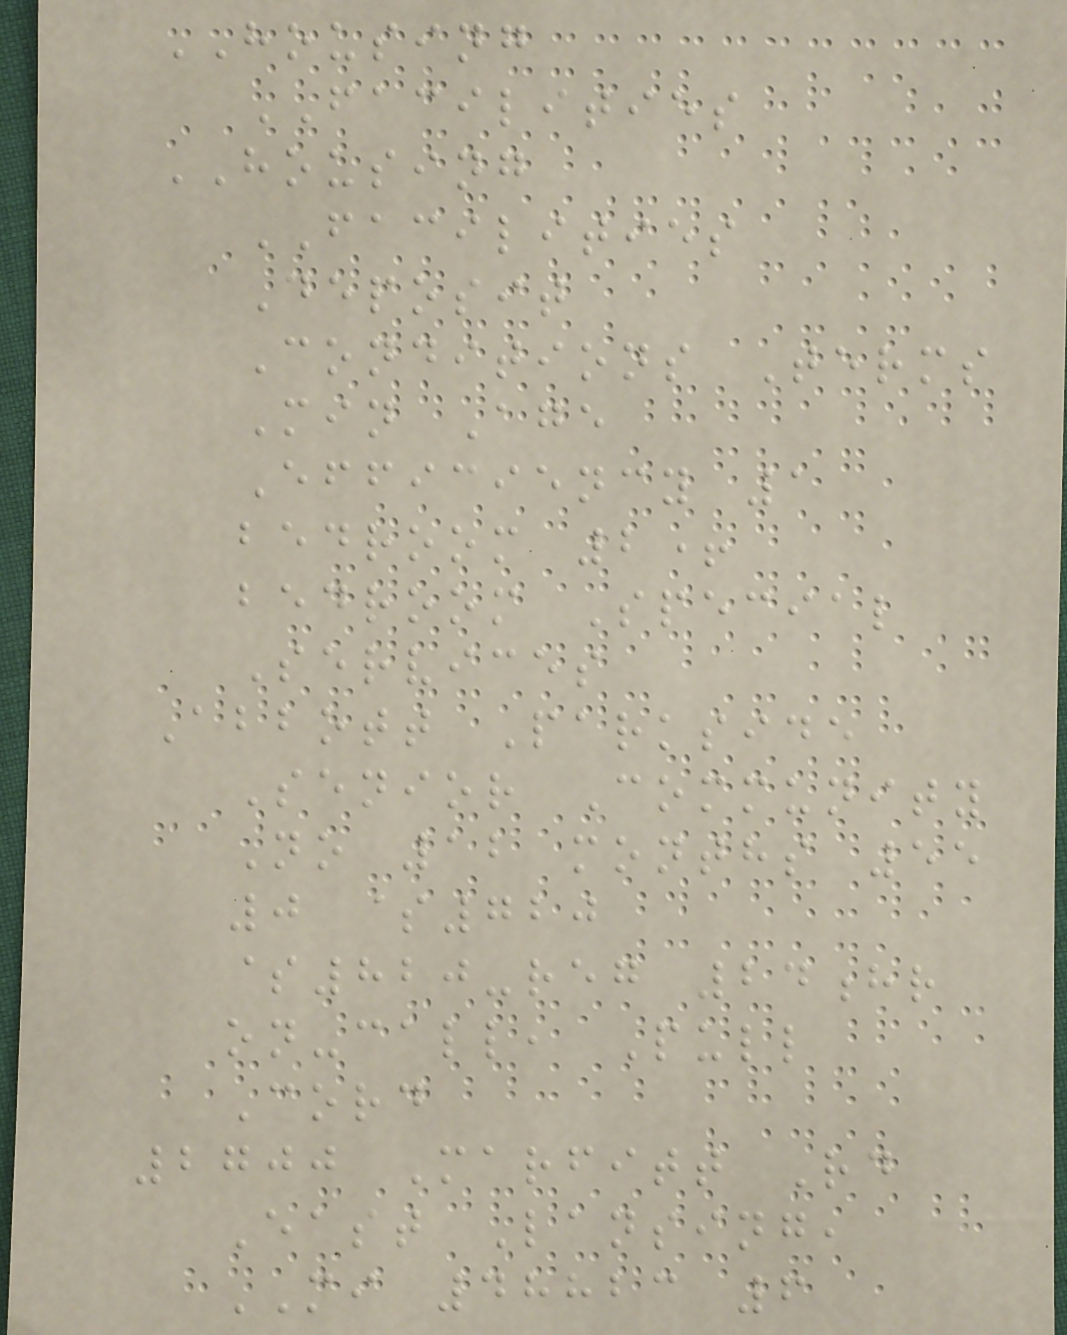HOUSING
FACILITIES
HOUSING
FACILITIES
Deposit
Conditions Terms
Min Age
Efficiency 1
bedroom 2+
bedroom Special
Services
Abbott Parkside
Senior Community
No 12 months 55
0 $720
$820-reg 24hr
on-call, Pull
Cord
2700 Marfitt Rd
East Lansing,
MI 48823 6
